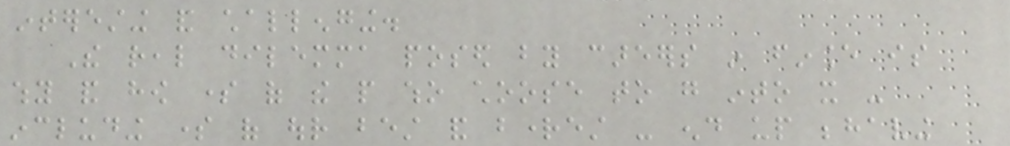interesting and challenging.
The real dilemma posed by careers in finance is
why and how some of the people who choose to go into it -
including some of our best and brightest - end up behaving
